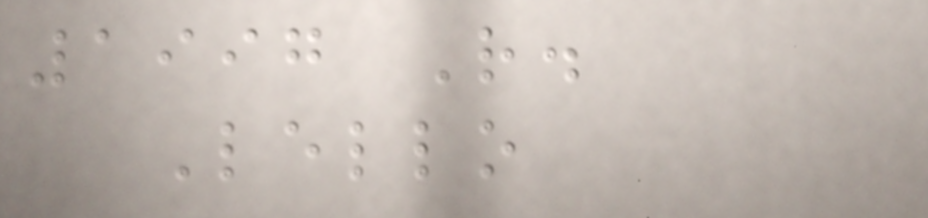1997 R.
Lello
